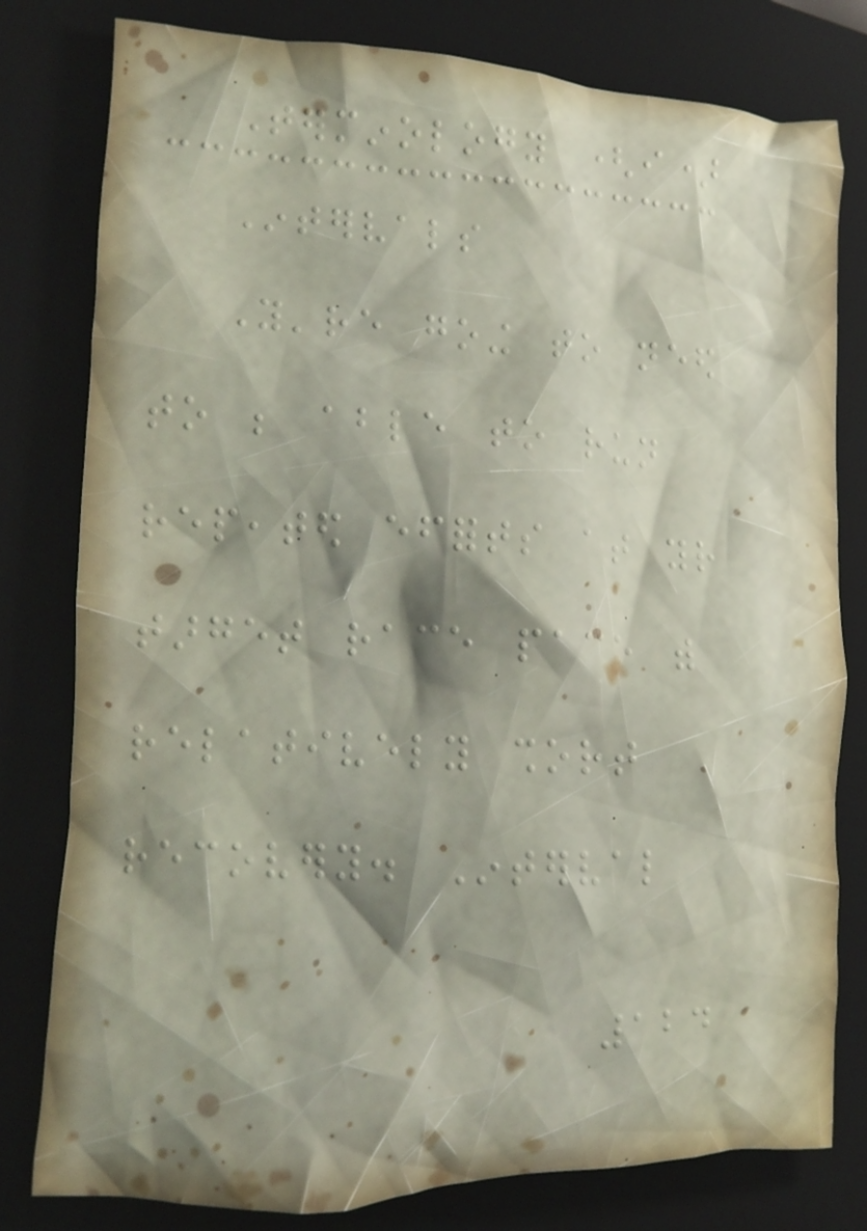Terminology (i)
Intervals
You're going to need
to be able to run
repeated efforts at your
target race pace with
relatively short
recovery. Interval
124
